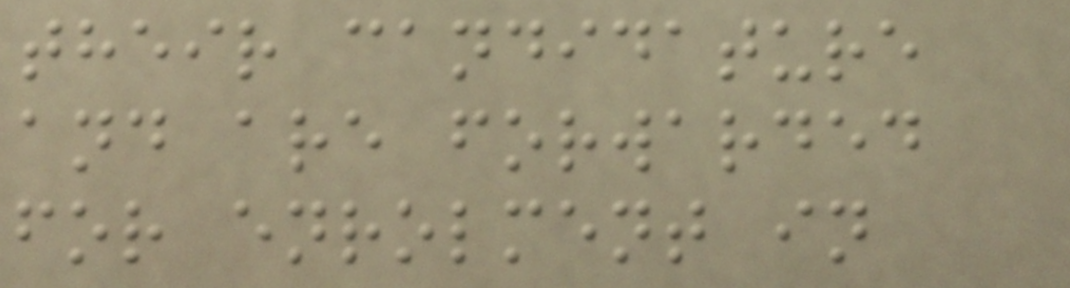their candidature
and are forwarded
for enrolment in
